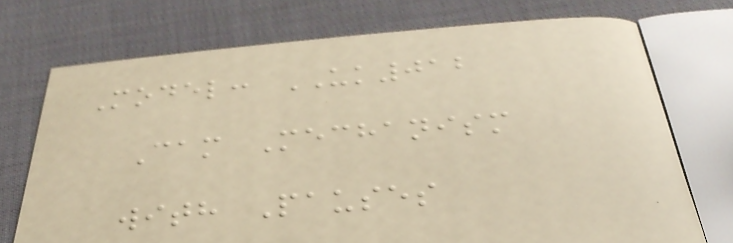Model: UK012
Cam Mechanism
with Pauses
